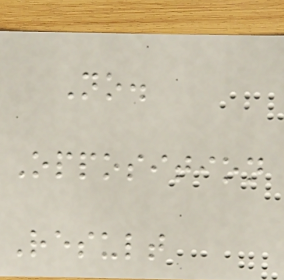No.
Opposition
Result
